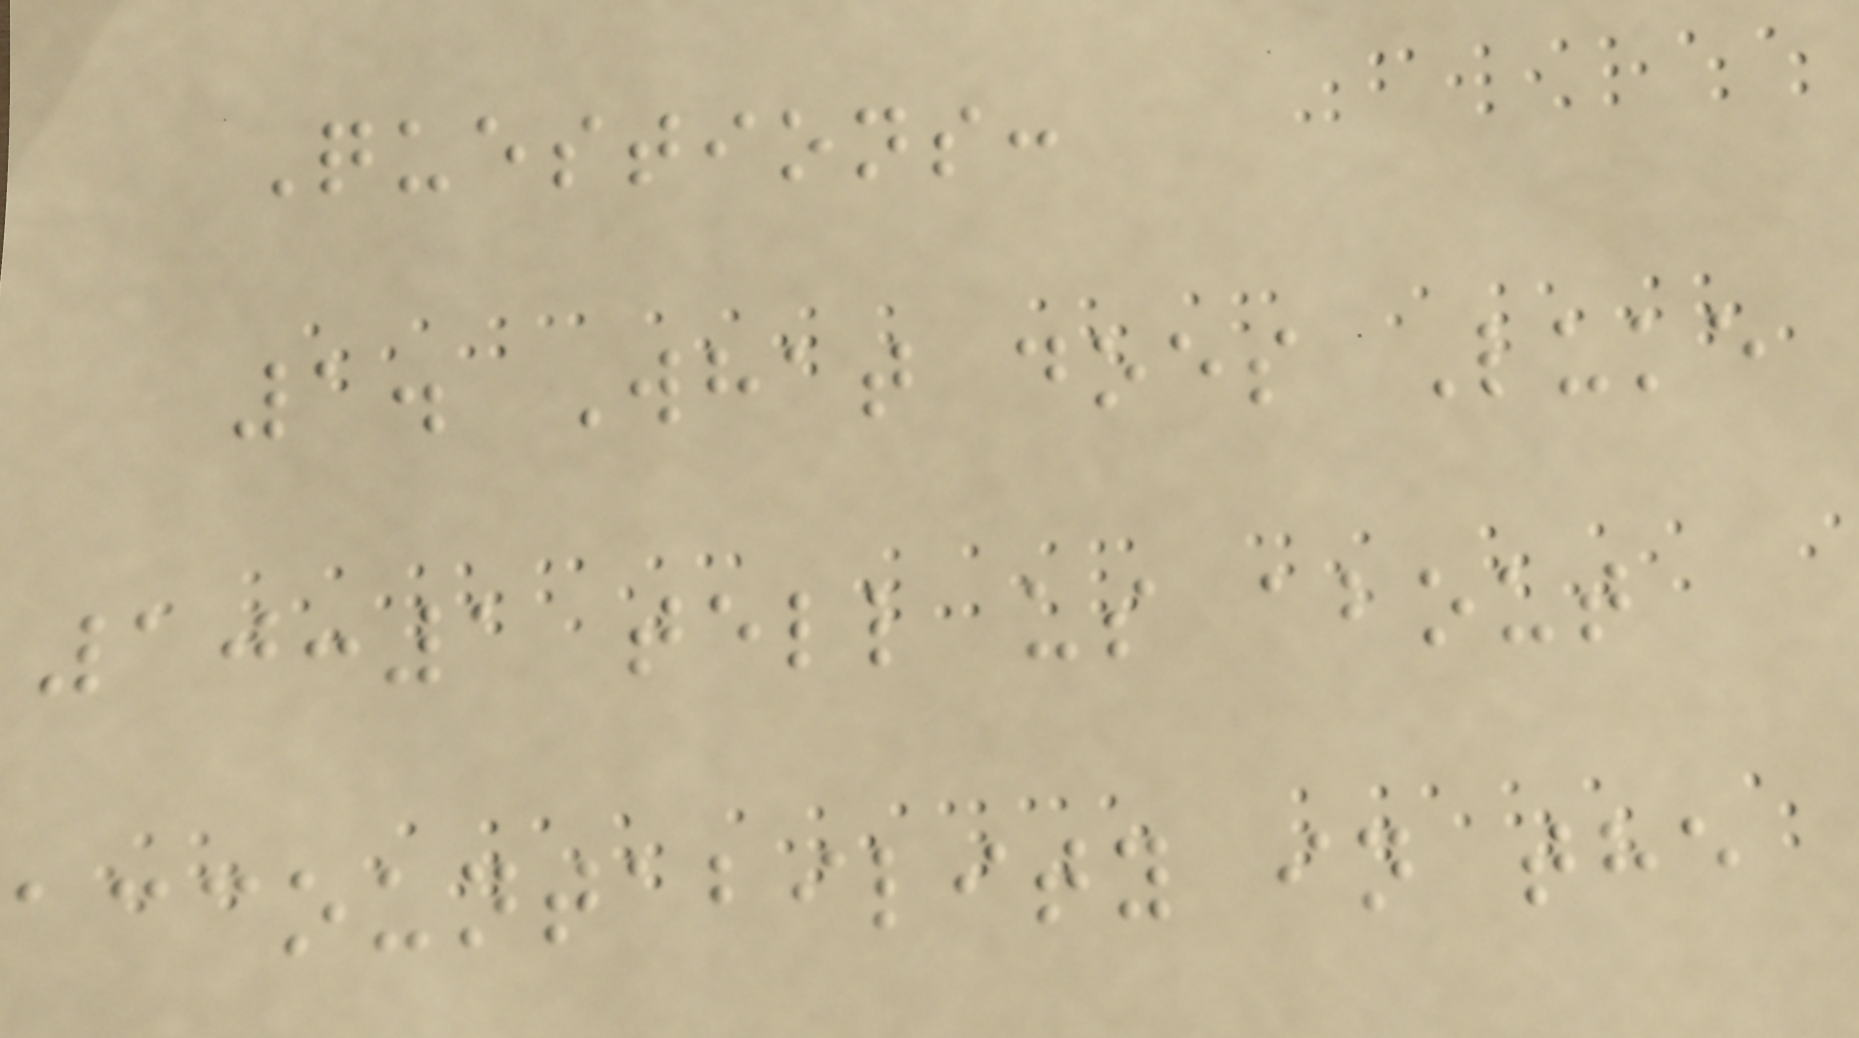Questions:
1. What does Luke
10:1 tell us about
accountability in the
